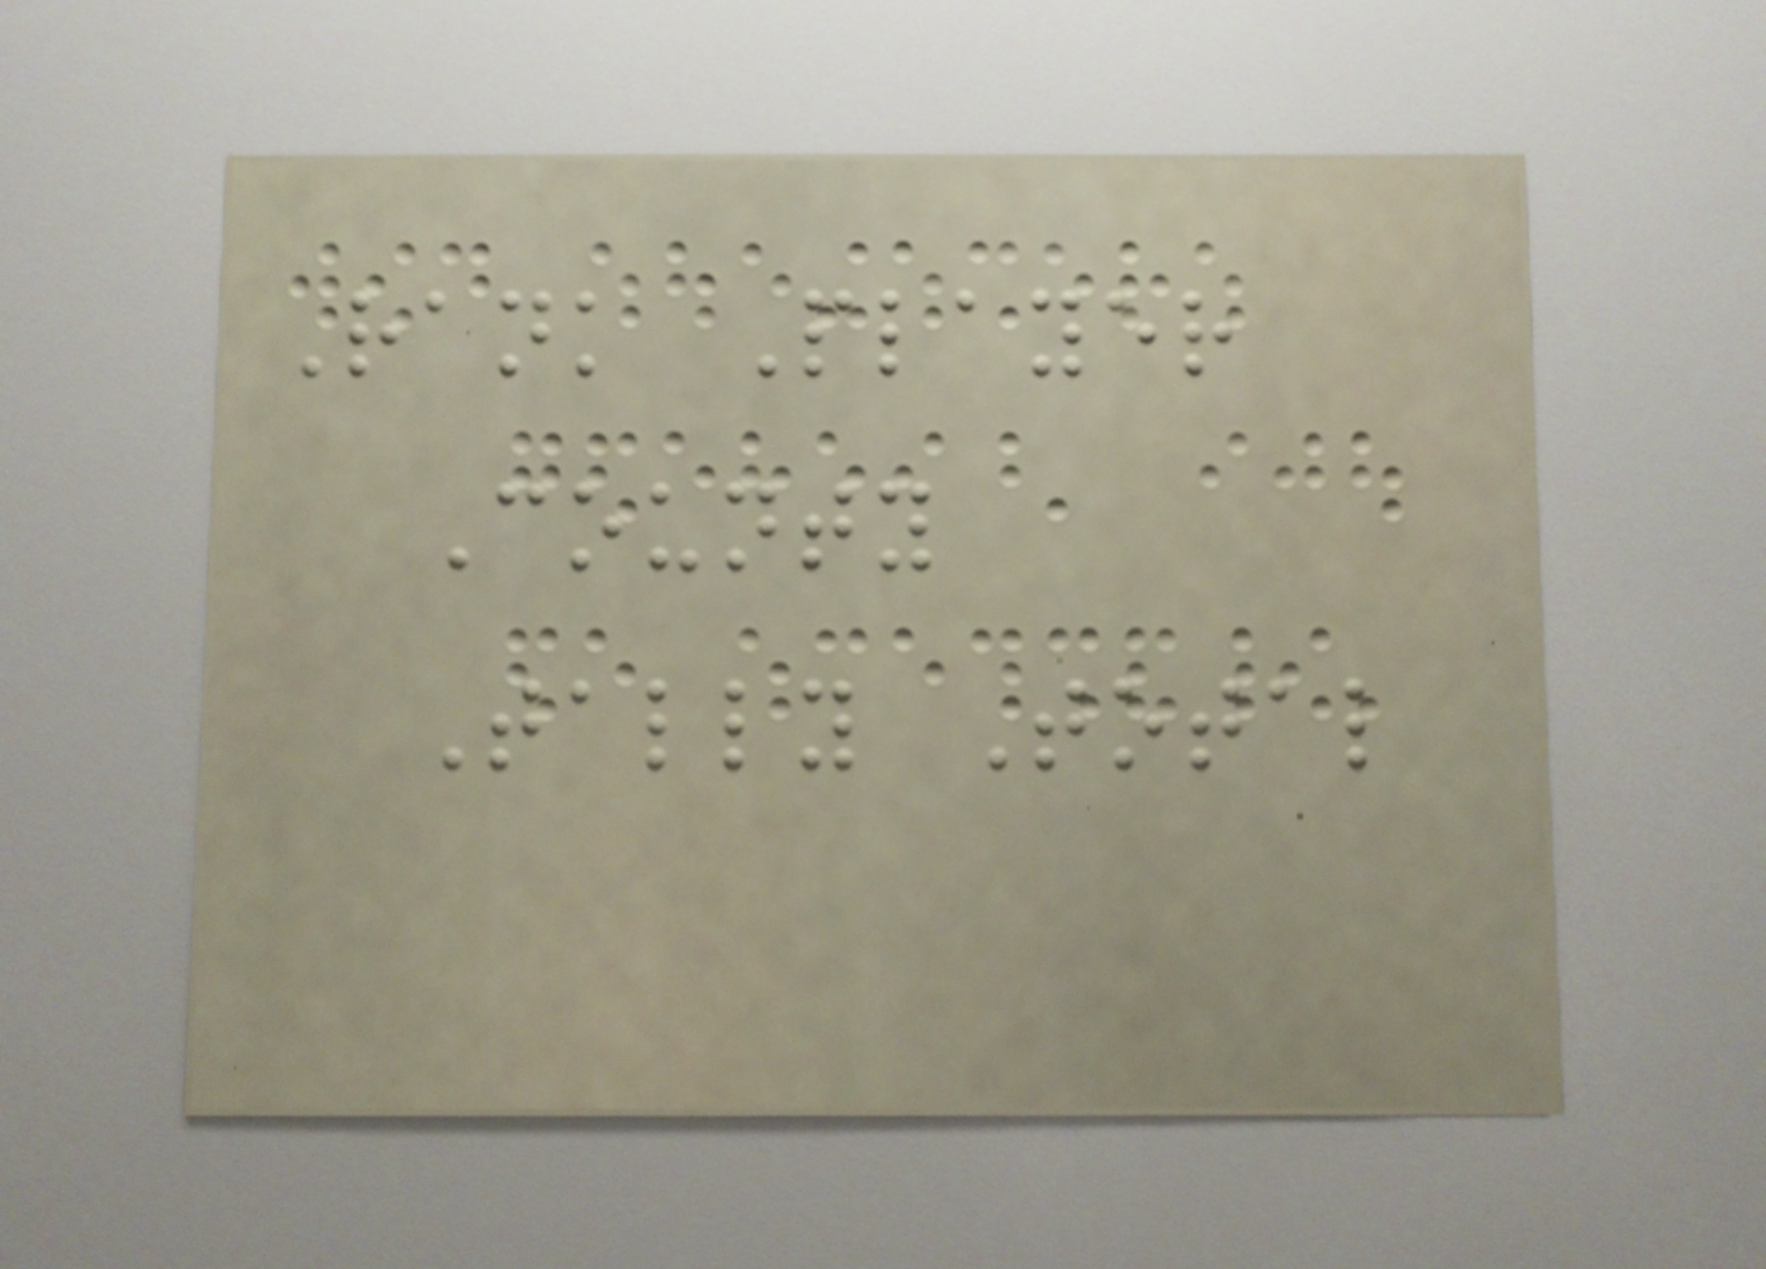Rank Player
County
Tally Total
